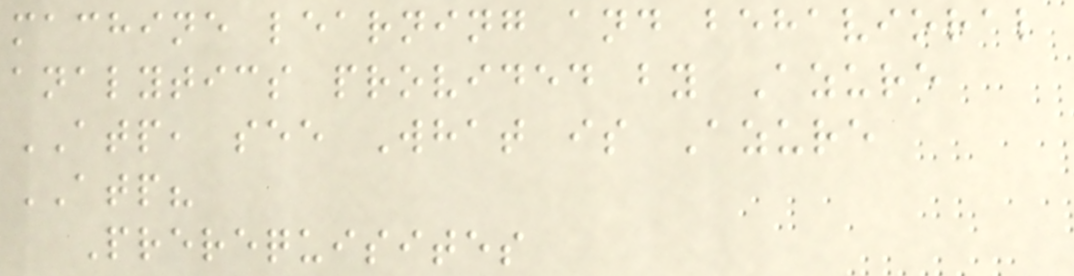machine learning and behavioral
analytics provided by Azure
ATP, see What is Azure
ATP?
Prerequisites
